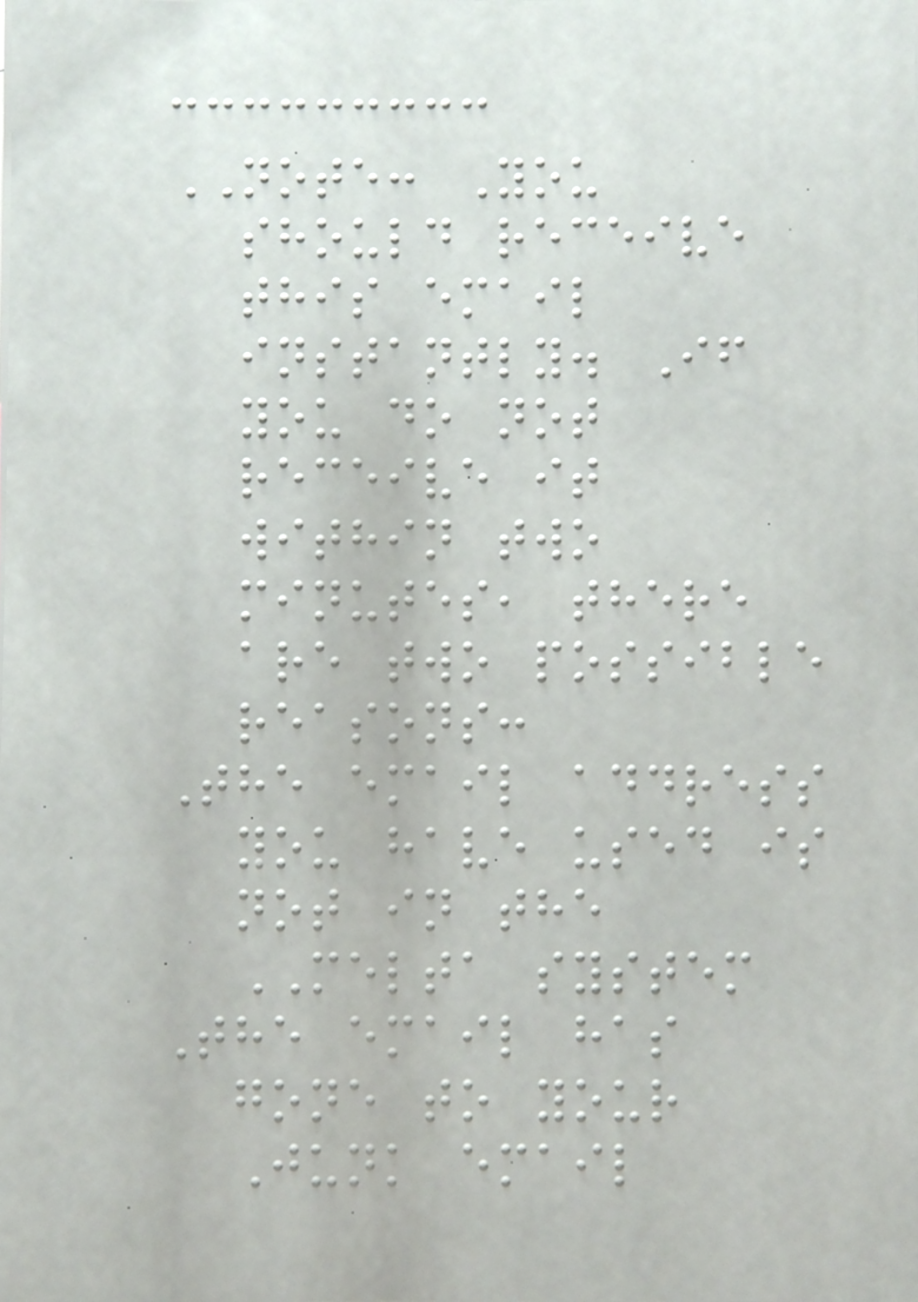NOTE: You
should receive
this email
instantly. If
you do not
receive it
within two
minutes, there
are two possible
reasons:
The email address
you have used is
not in the
MELTA system
The email has
gone to your
Junk email
